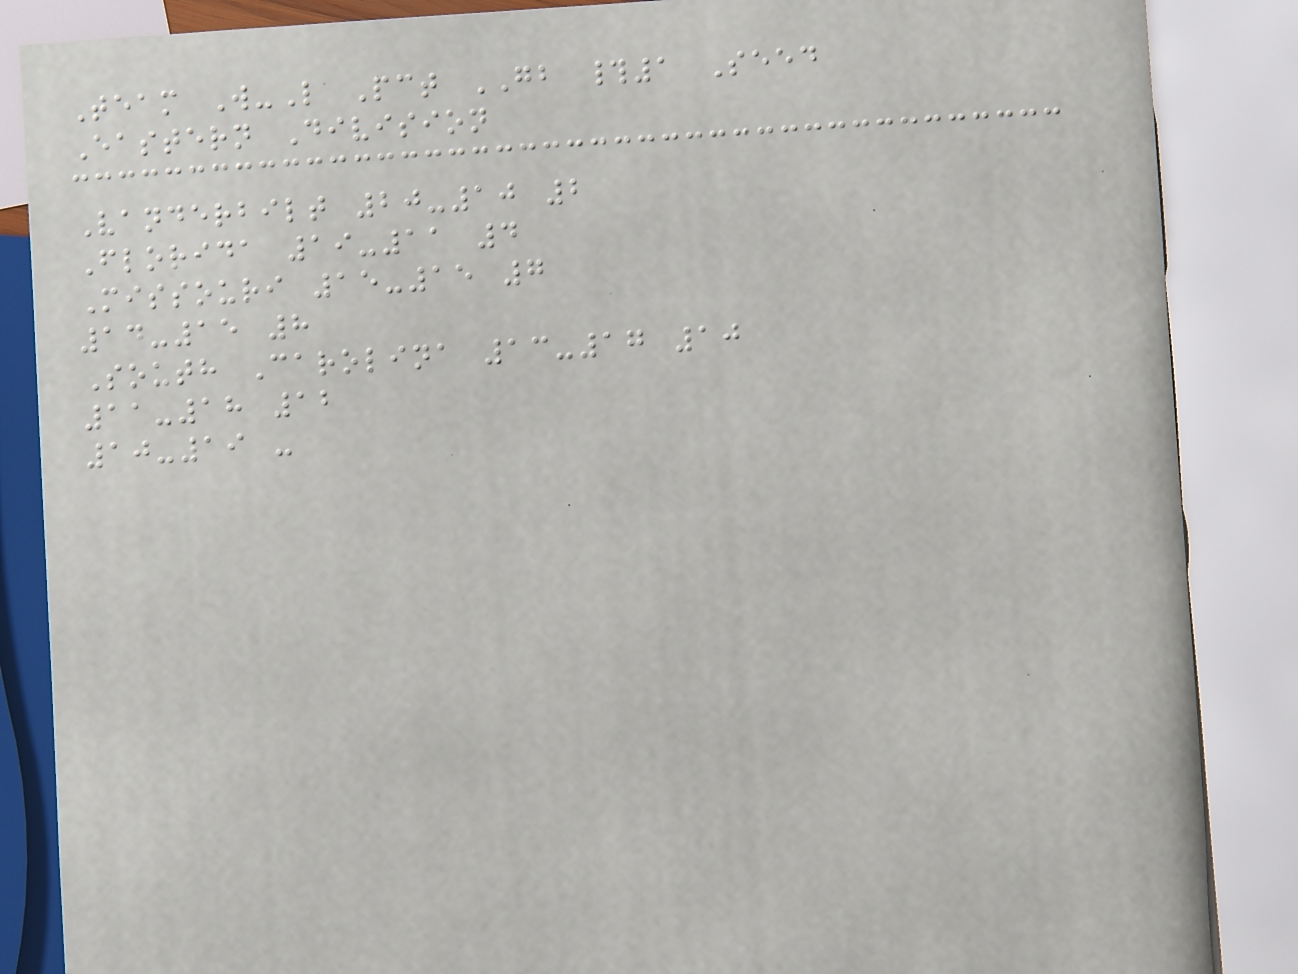Team W-L Pct GB #1 Seed
Eastern Division
Vanderbilt 20-10 2
Florida 19-11 4
Missouri 15-15 7
14-15 8
South Carolina 13-17 10
11-18 12
10-19 -
